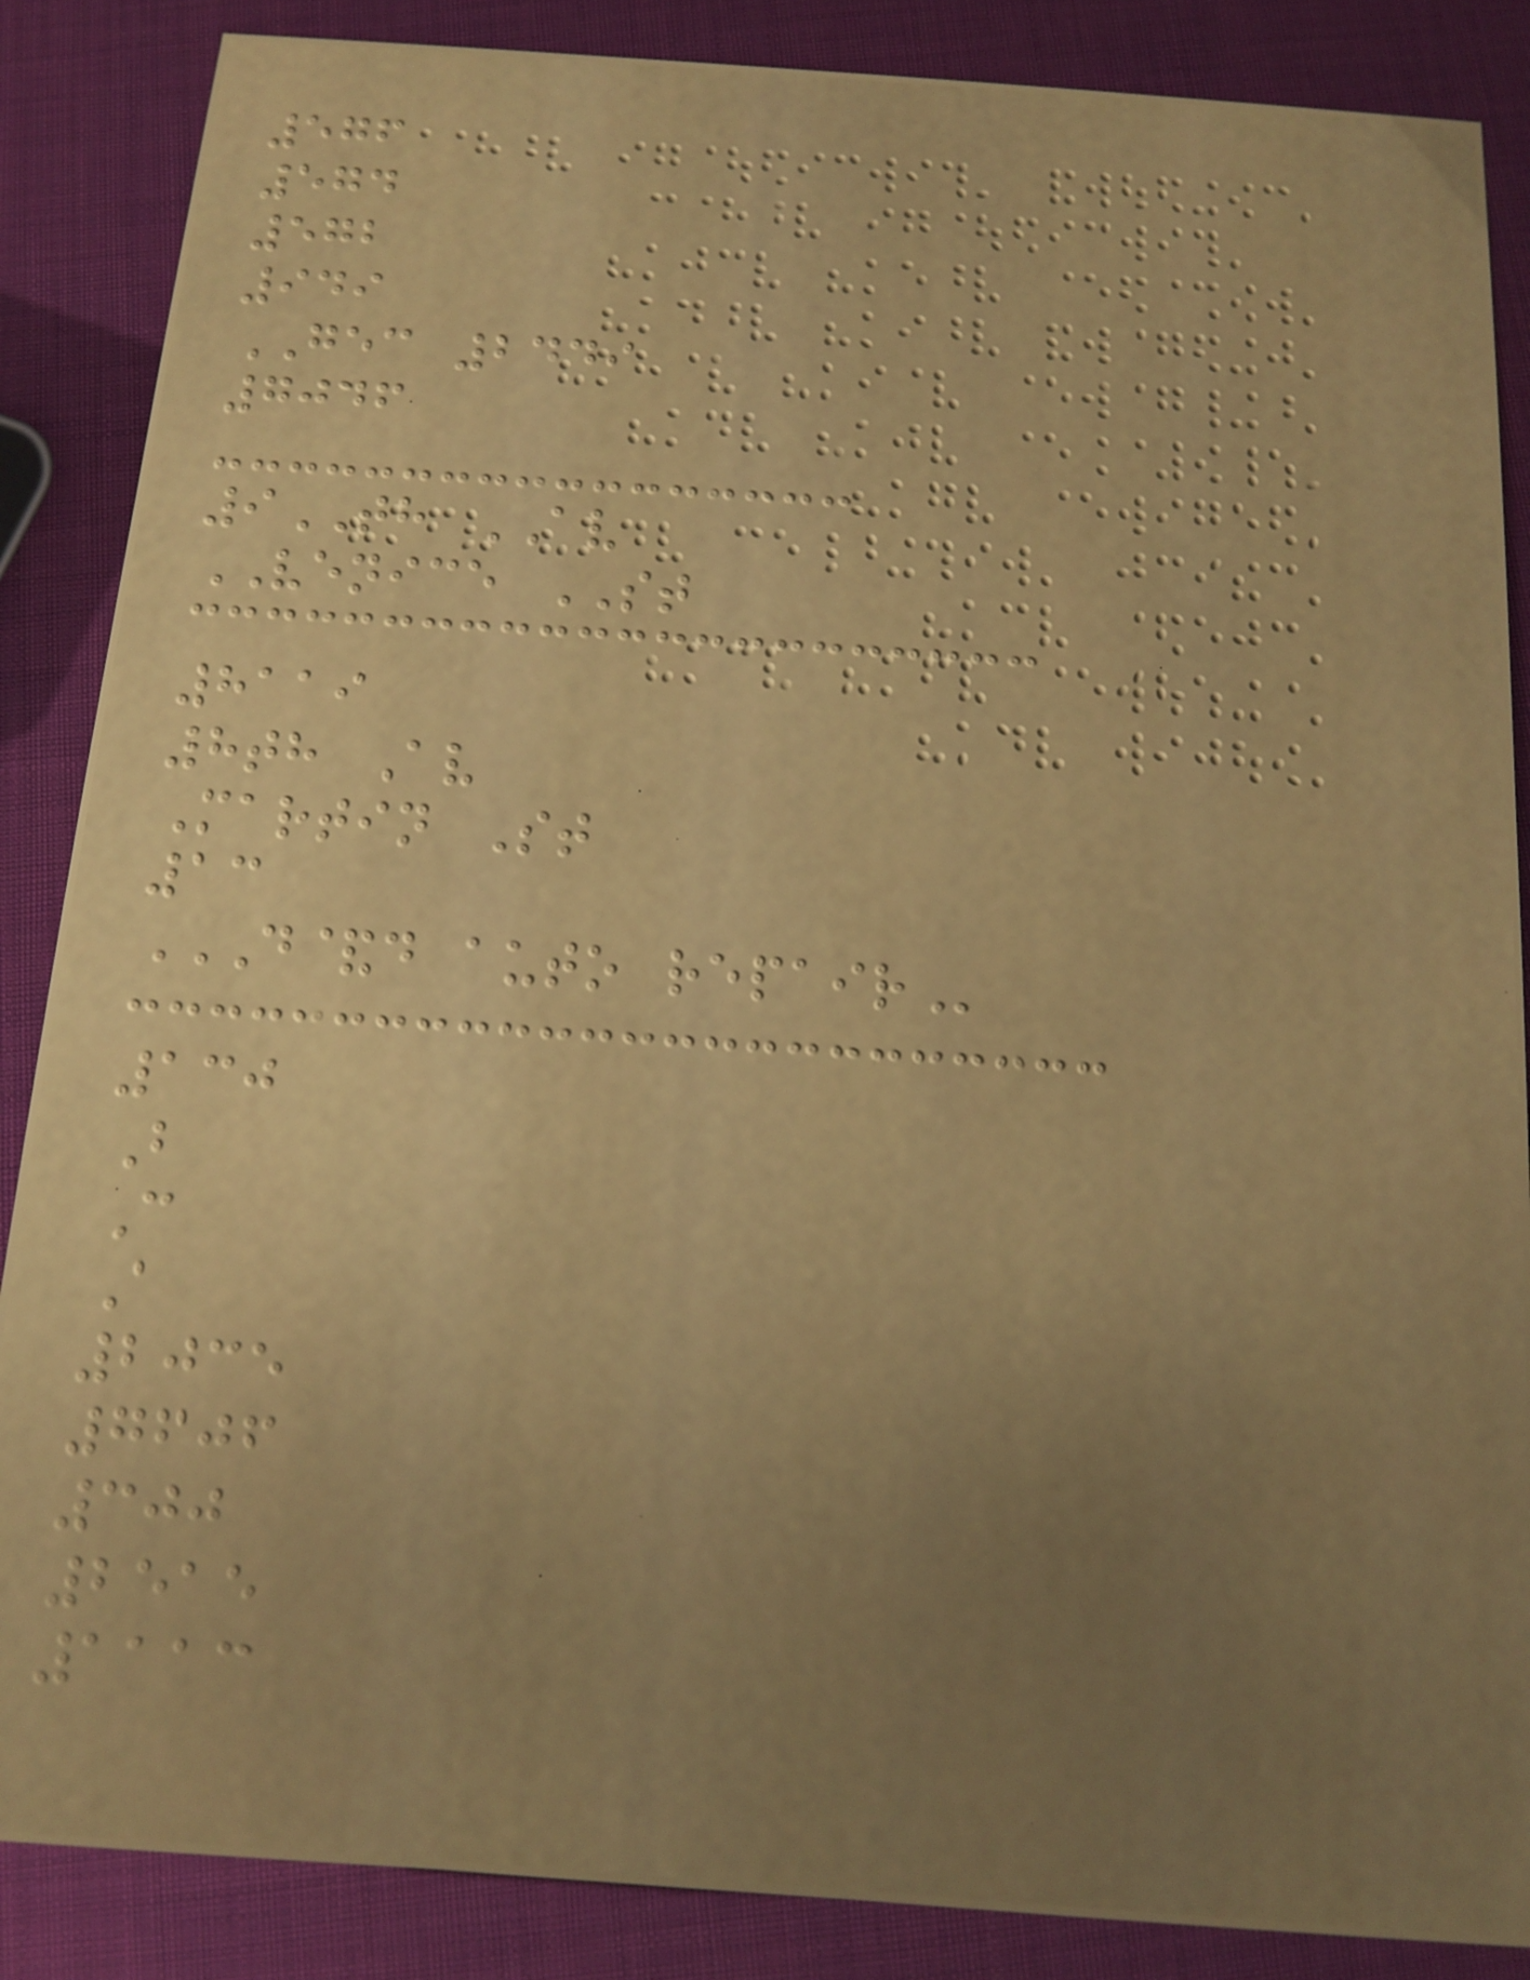576
574
572
949
GEC 2449
7046
9TH AV
VENICE ST
8119
8th Av
Martin St
13
D&D AUTO REPAIR
130
B
C
A
2035
7606
300
2515
1113
